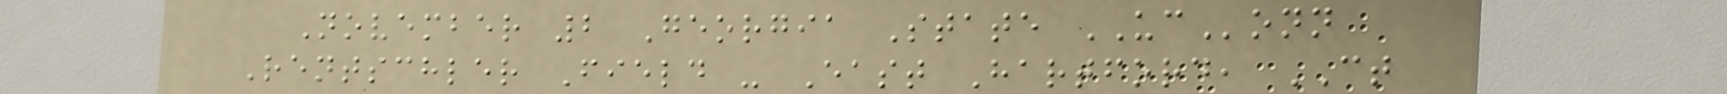November 2 Georgia State UConn
Rentschler Field - East Hartford, CT
